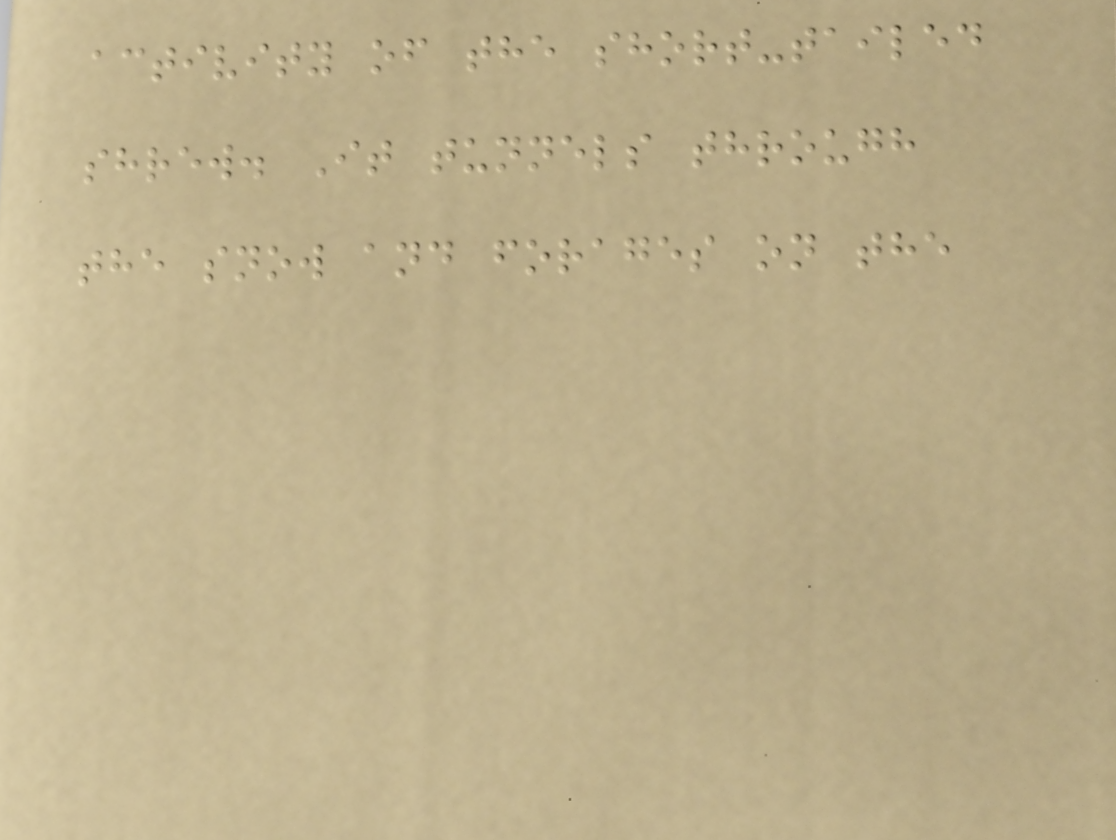activity of the short-tailed
shrew. It tunnels through
the snow and forages on the
